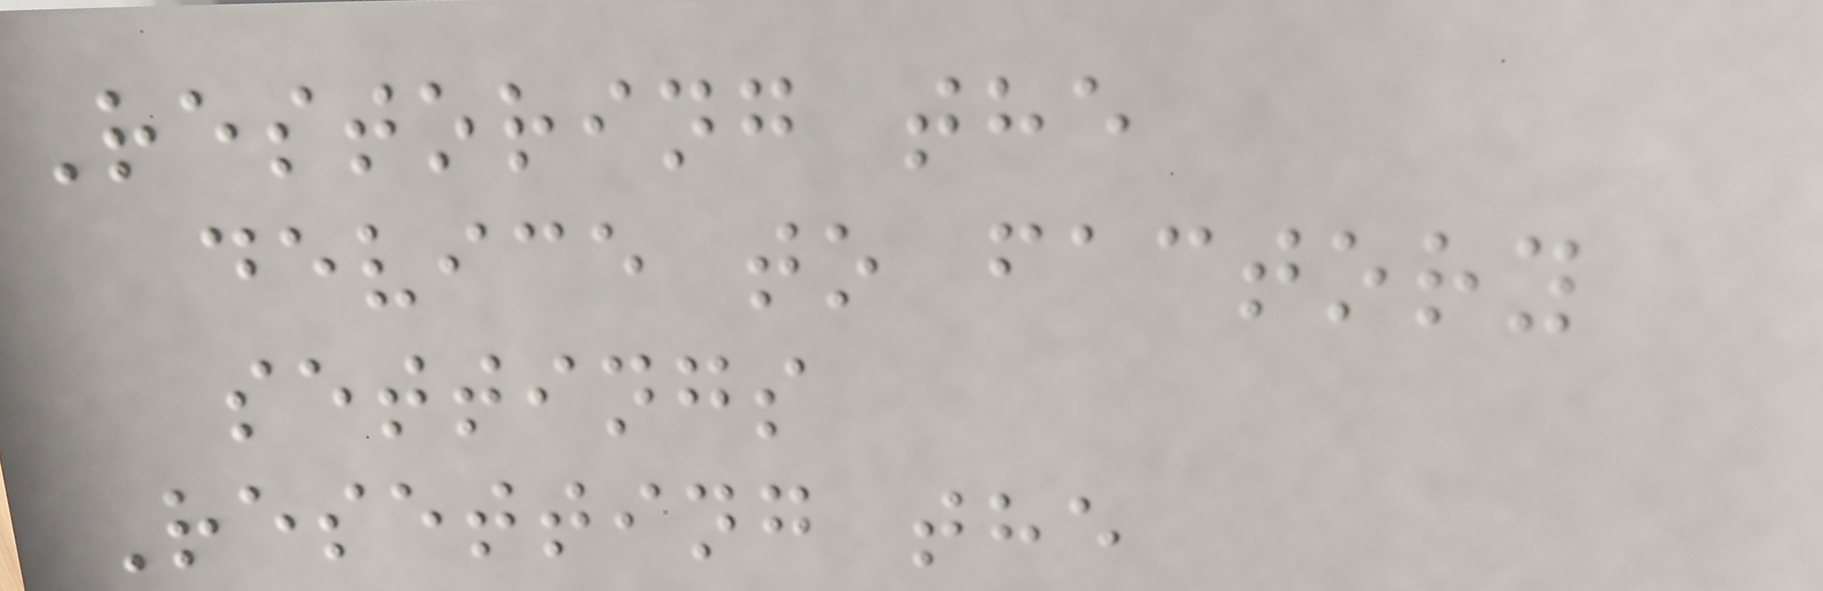Restoring the
device to factory
settings
Resetting the
